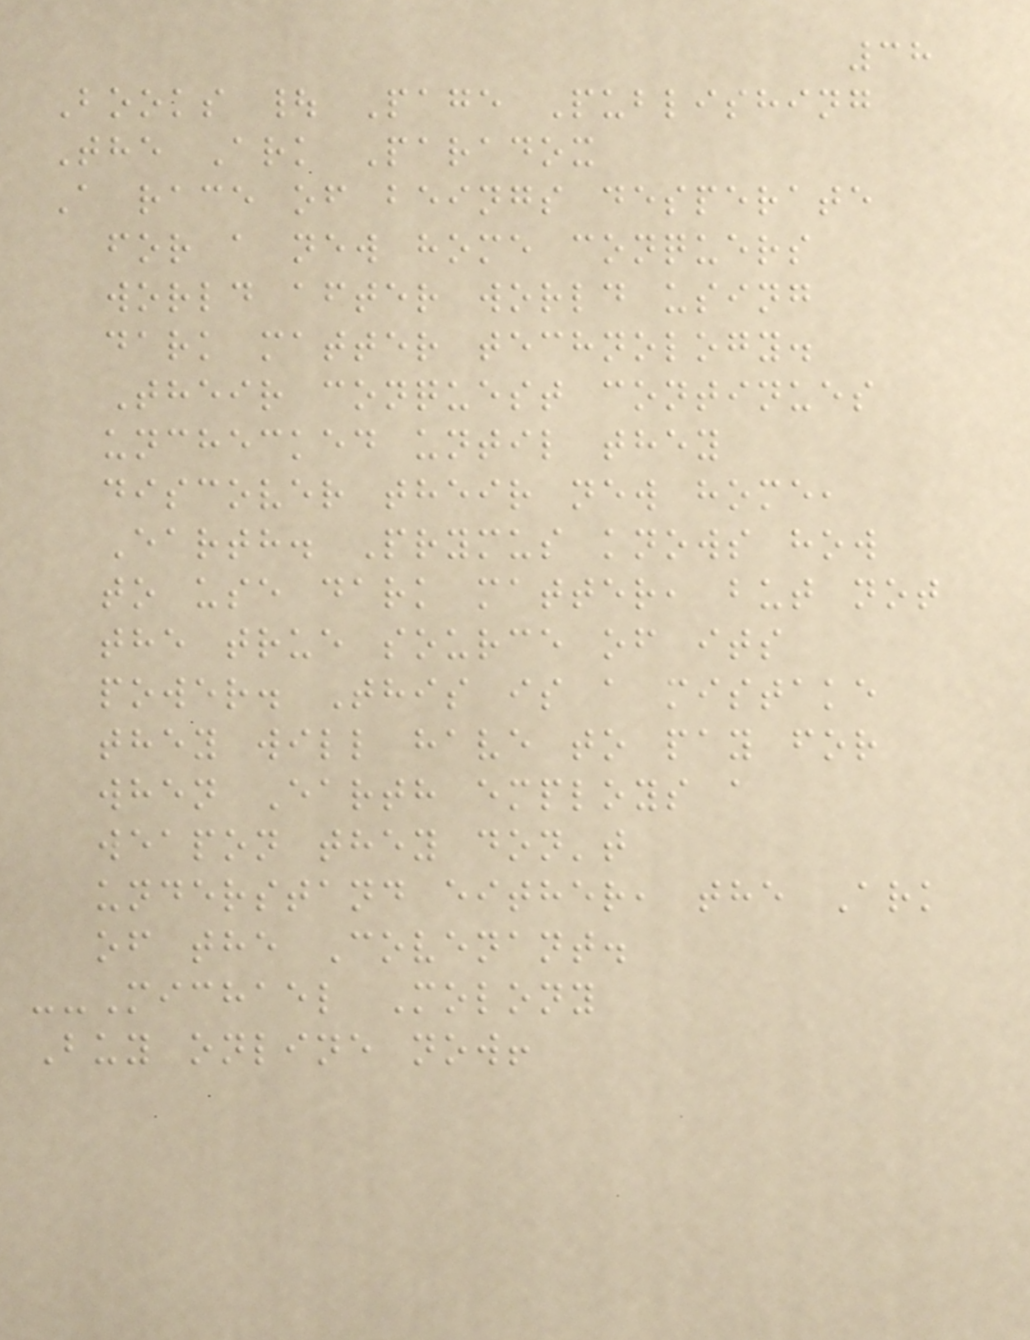38
Books | Page Publishing
The Ark Paradox
A race of beings desperate
for a new home conquers
world after world using
dark matter technology.
Their conquest continues
unchecked until they
discover their new home,
Earth. Prymus knows how
to use dark matter, but not
the true source of its
power. This is a mistake
they will have to pay for
when Earth employs a
weapon they don't
understand either, the Ark
of the Covenant.
--Michael Molony
Buy online now!
